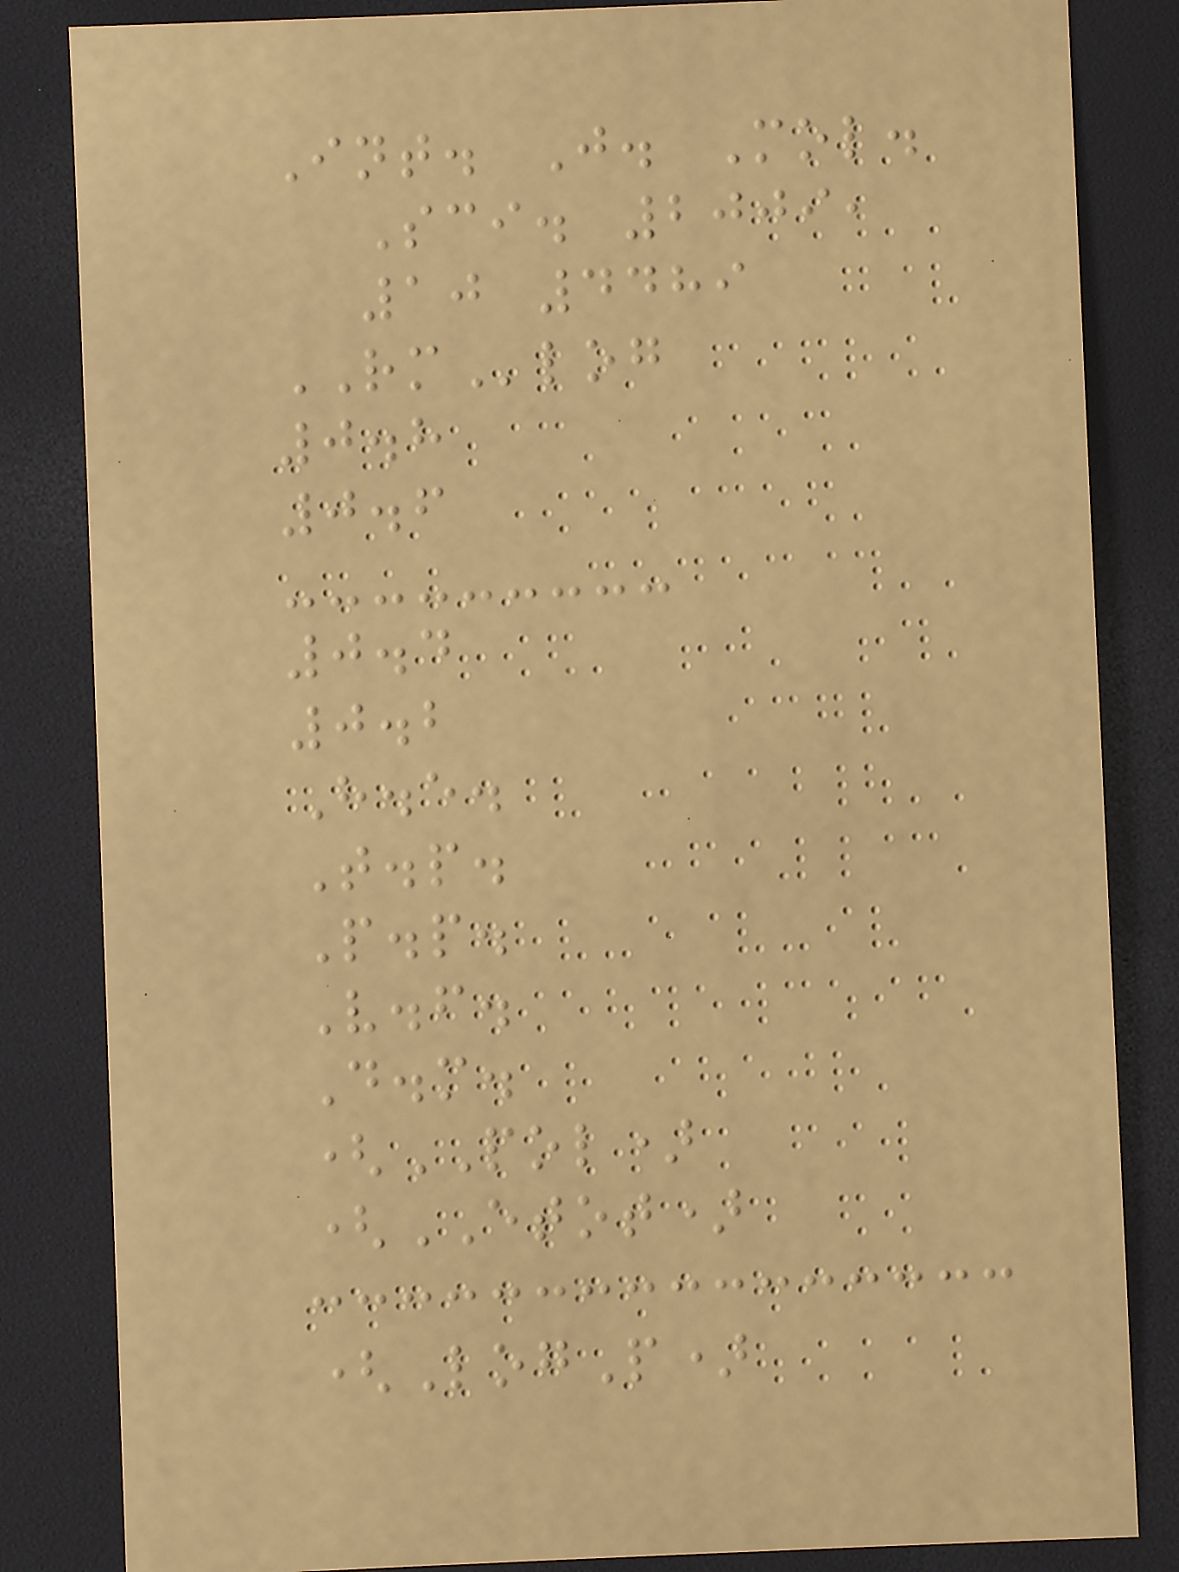Int. J. Mol.
Sci. 2009,
10 4489
RMlog
0.8
0.6
0.4
0.2
H.e.
T.p.
P.p.
V.f.
D.m.
(POL)
(ETOT)
(LogP)
